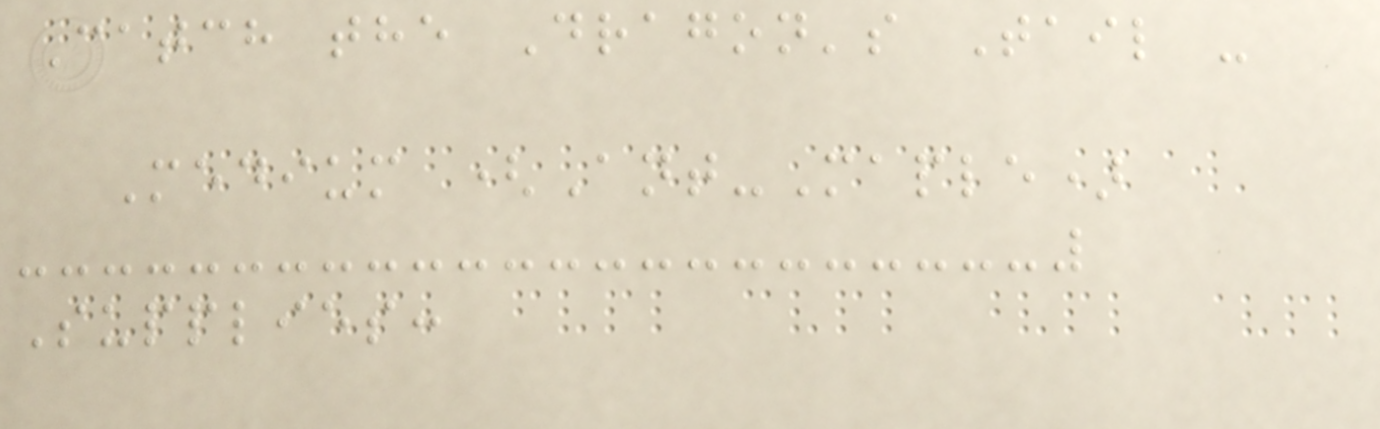Catch the Dragon's Tail -
Medium (Ant-Maple)
Supplies:
